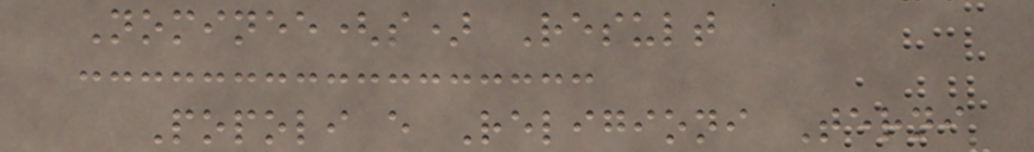Nominee(s) Result
Popoli e Religioni Terni
